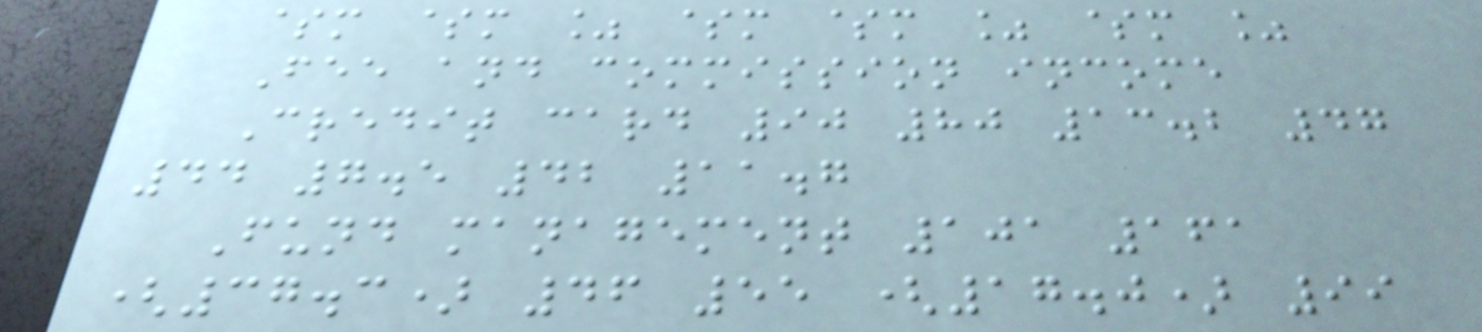$m $m % $m $m % $m %
Fee and commission income
Credit card 90 80 13.2 47
44 7.5 42 11.7
Fund management 101 161
(37.3) 46 55 (17.0) 99
